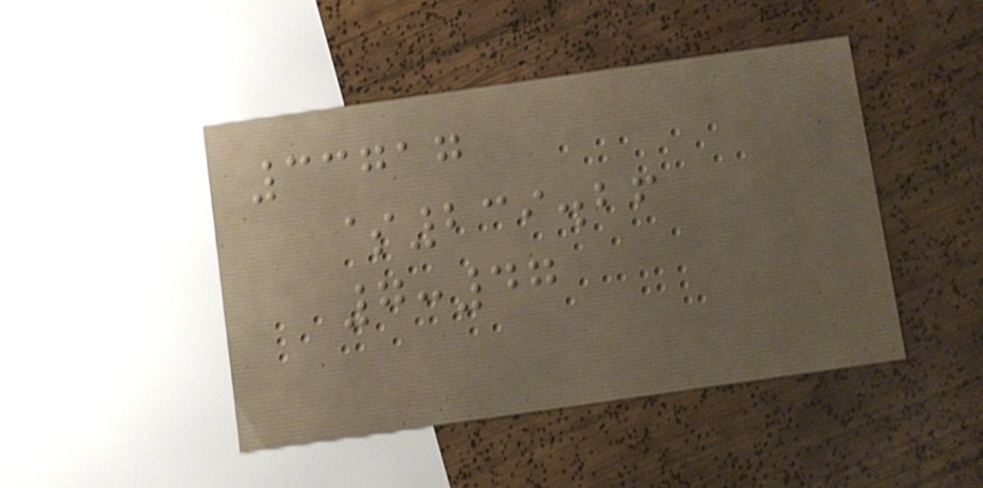33717
$239.26
7:47
